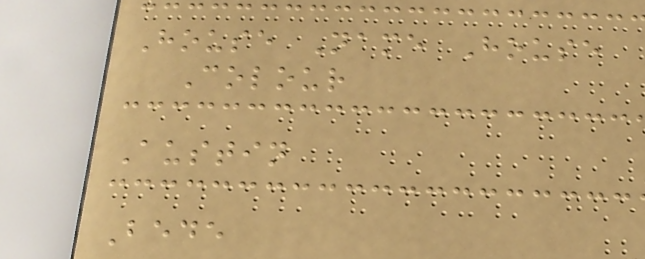House Name House
Colour
Austin
Bede
